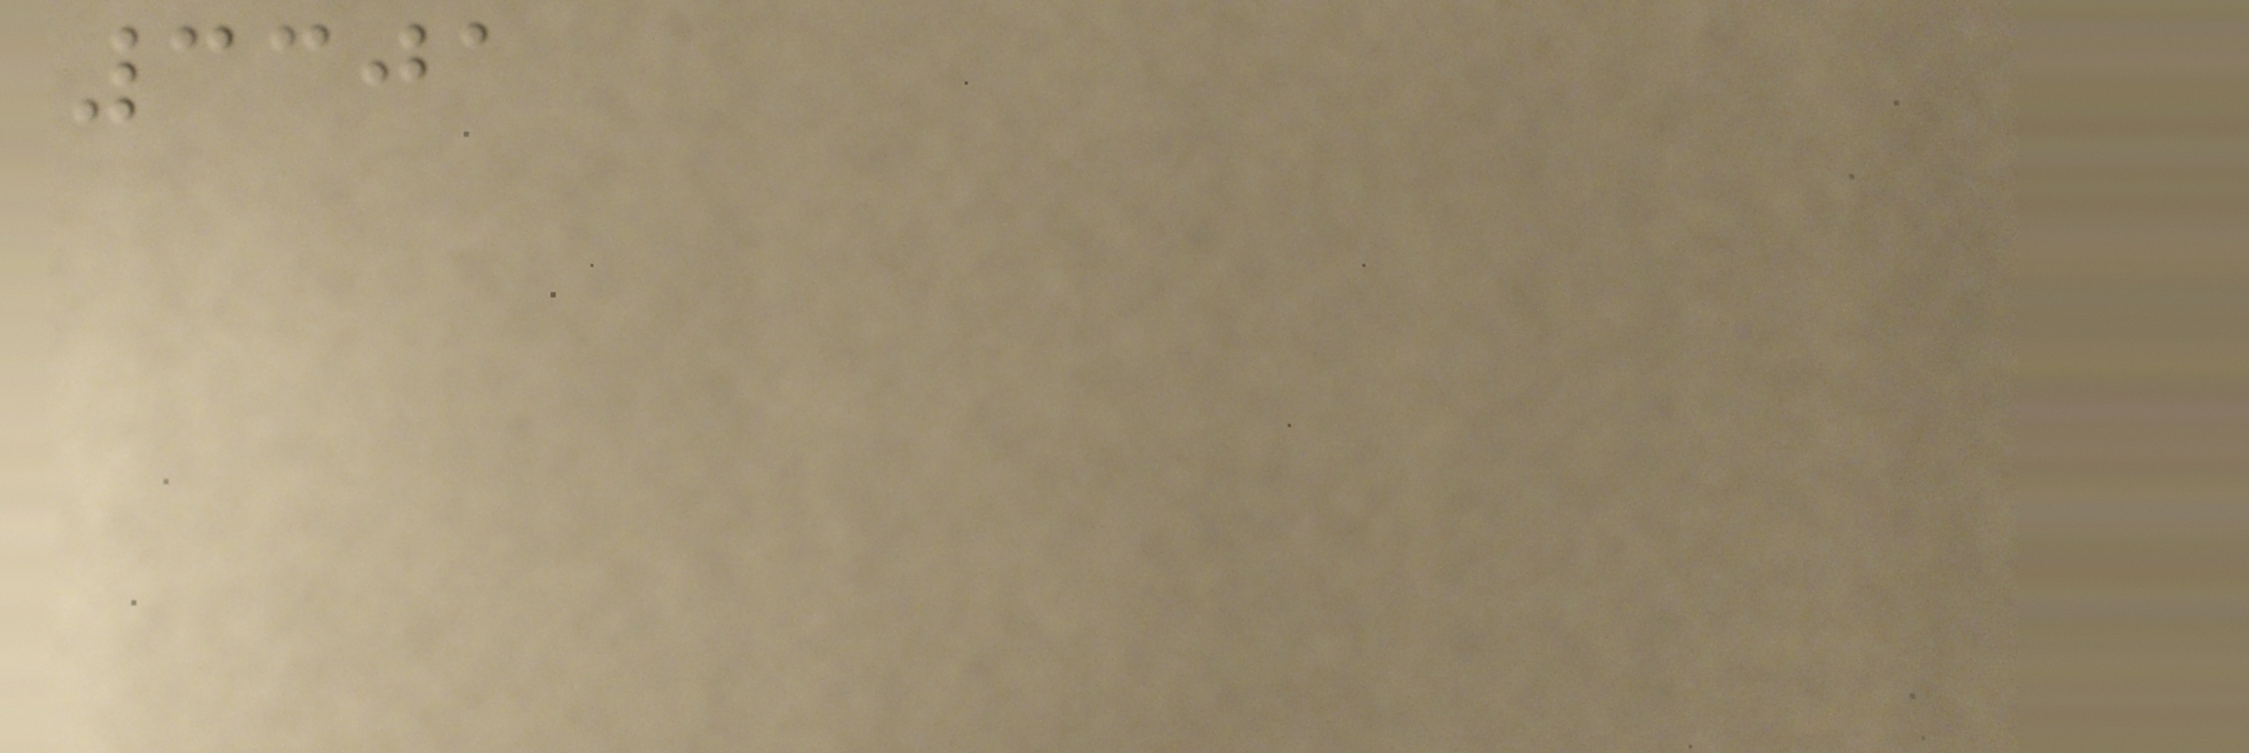3301
